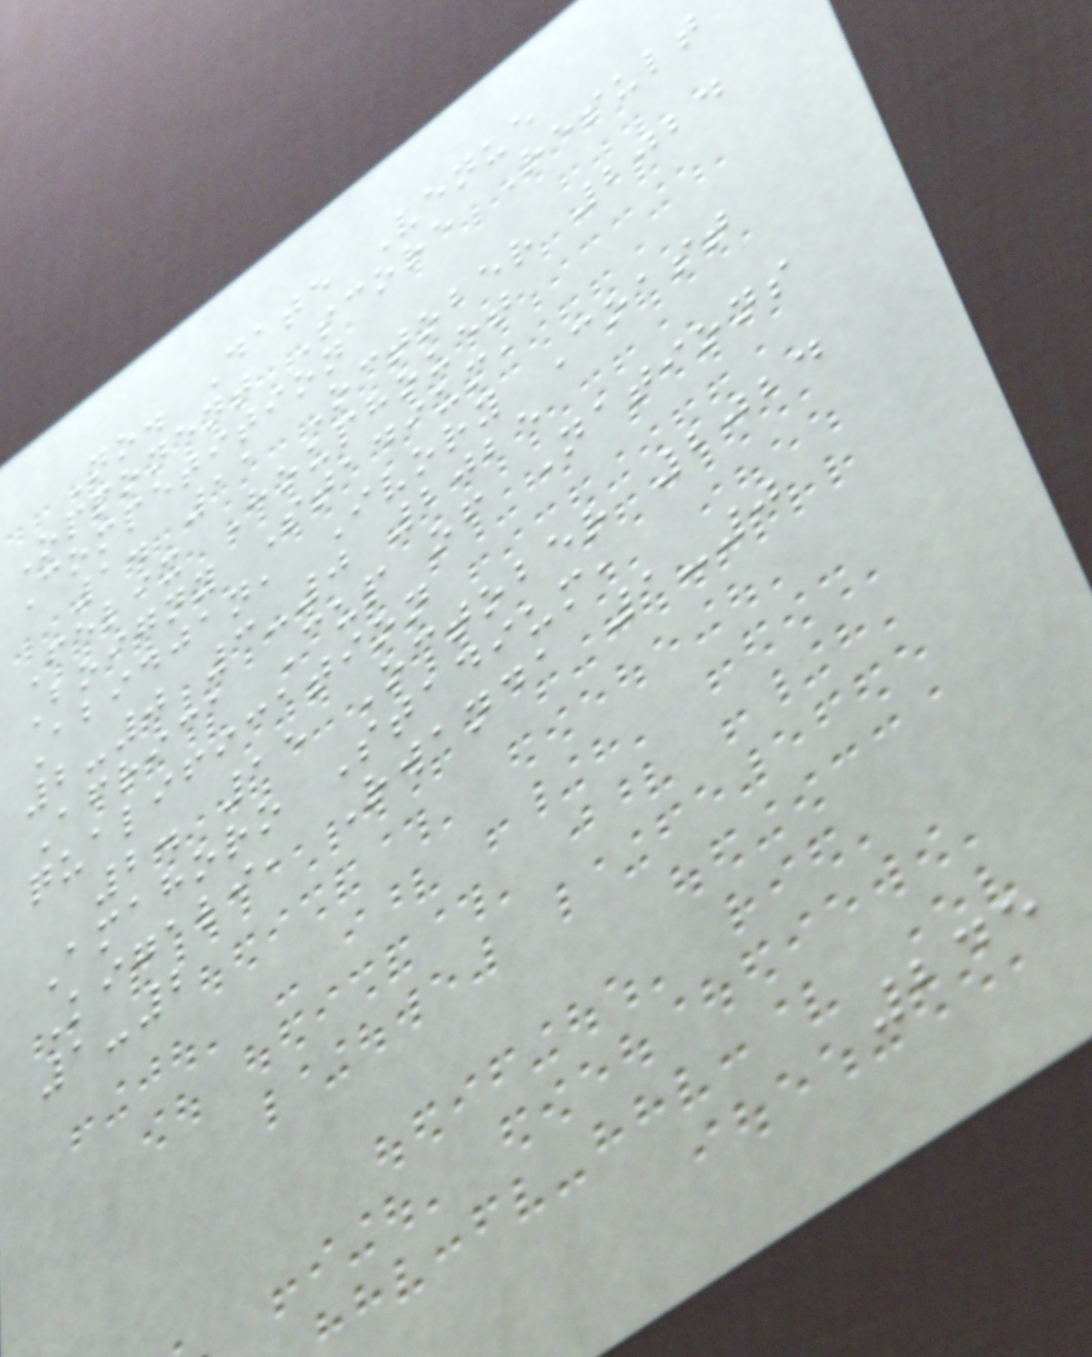No. Date Venue
Opponent Score Result
Competition
1. 11 October 2024
Felix Houphouet
Boigny Stadium,
Abidjan, Ivory Coast
2-0 3-0 2025
Africa Cup of Nations
qualification
2. 15 October 2024
Amahoro Stadium,
Kigali, Rwanda 1-0
1-2
245
